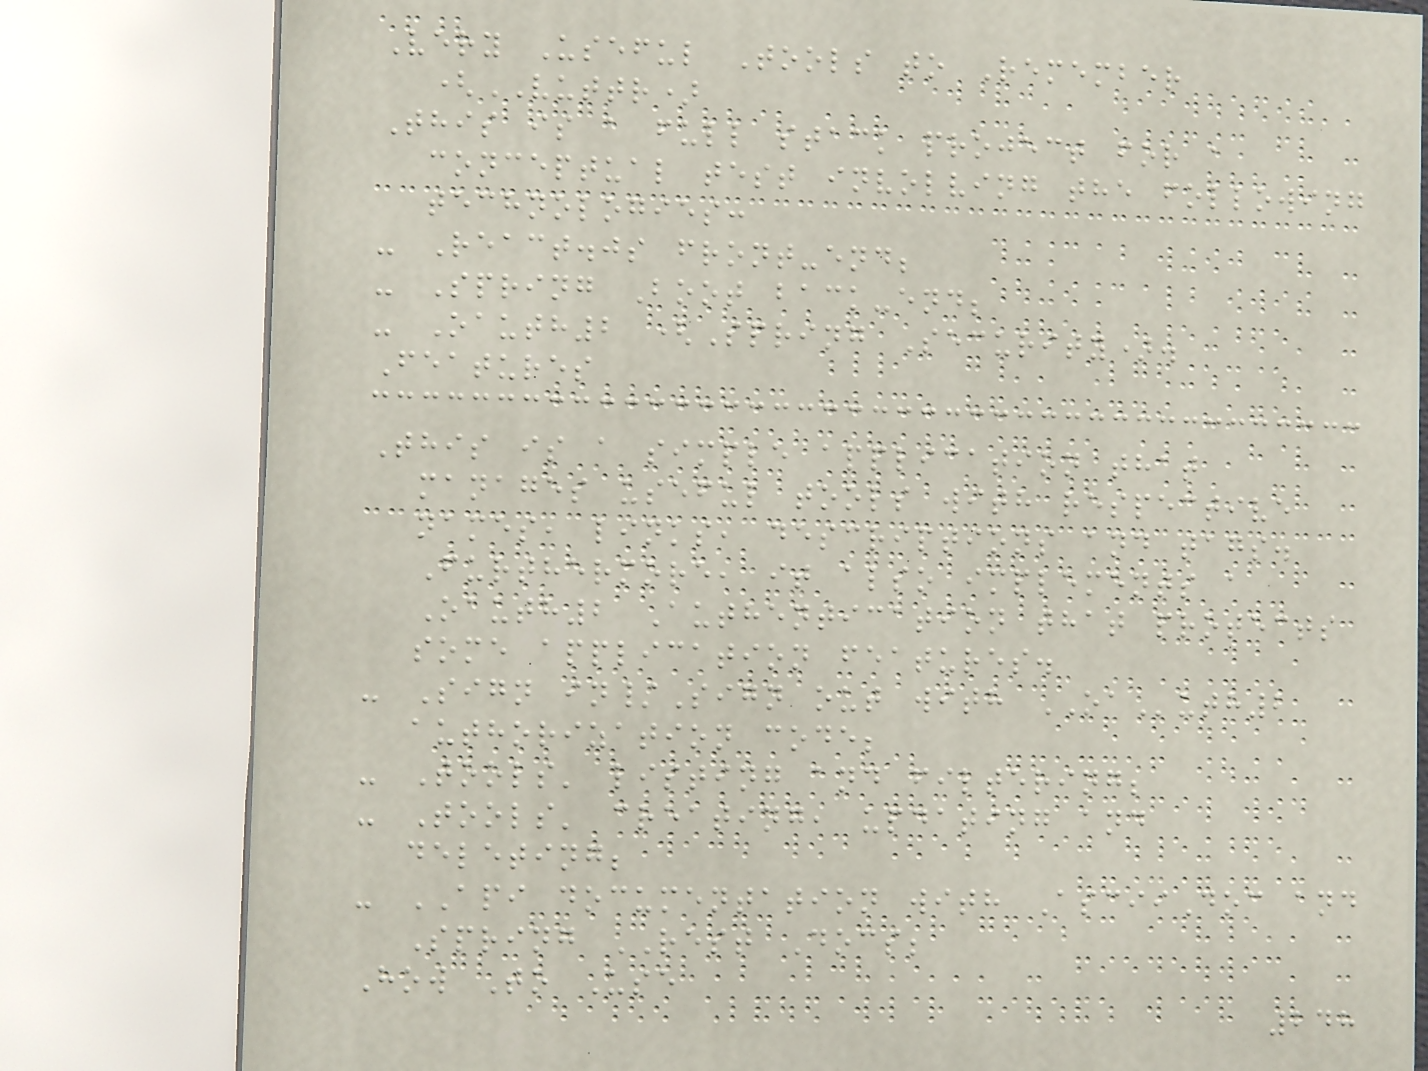Very Useful Tools to Remember
(VUTTR)
This is a full stack project for a
conceptual test involving the following
technologies:
- React.js front-end;
- Spring Boot back-end;
- Oauth2 (Spring Security).
Features
This is a simple application that
manages useful tools with respective
names, links, descriptions and tags.
Furthermore, it also implements a
Oauth2 Authentication that protects
some application features.
- Sign in/Sign out with OAuth2
authorization code;
- Tools' listing and filtering;
- Tools' creating, updating and
deleting;
- API documentation with AsciiDoc and
Spring REST Docs;
How To Use
248
